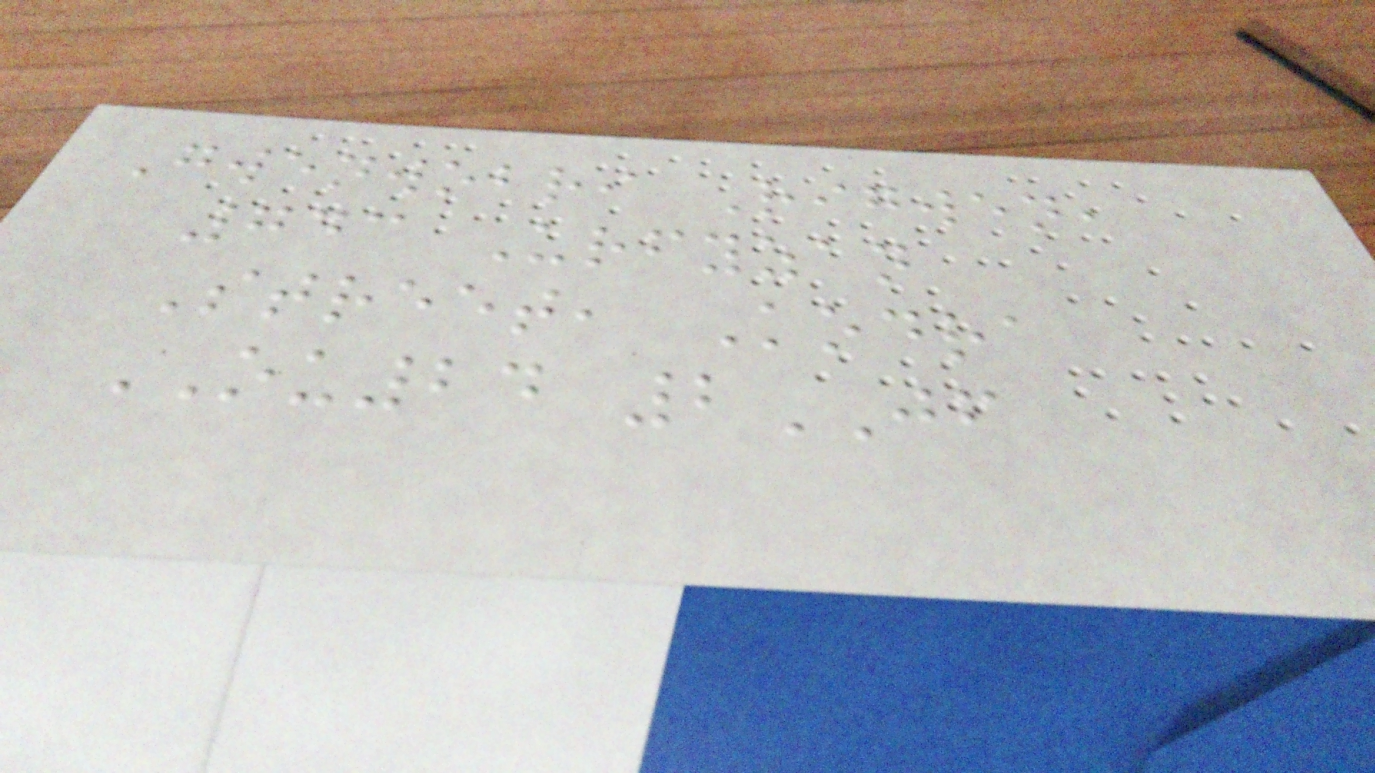Gwenwobri Rigwen,
743 Urfyzan
Street, Kodra
OU24 2JF
